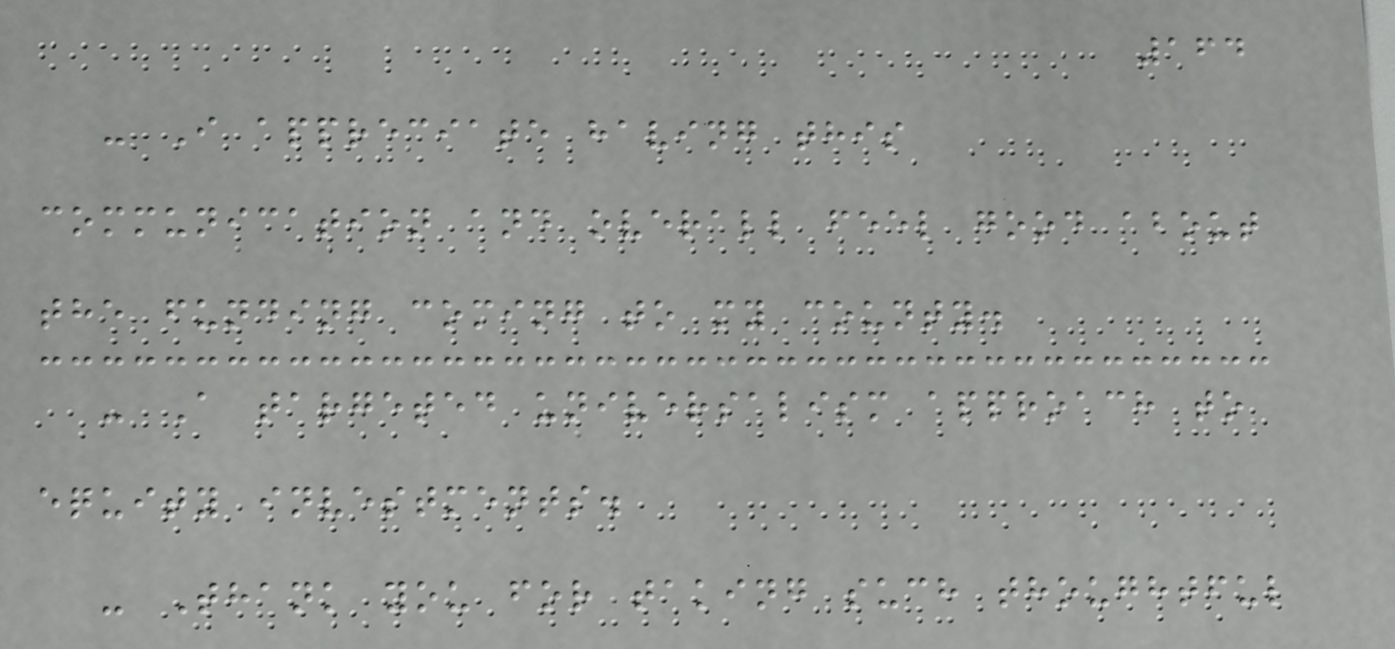164
- I appreciate having this
communication and overall feel good about
the funding coming to my county.
- A targeted universalism approach to
equity investments.
- Thank you for taking such thoughtful
